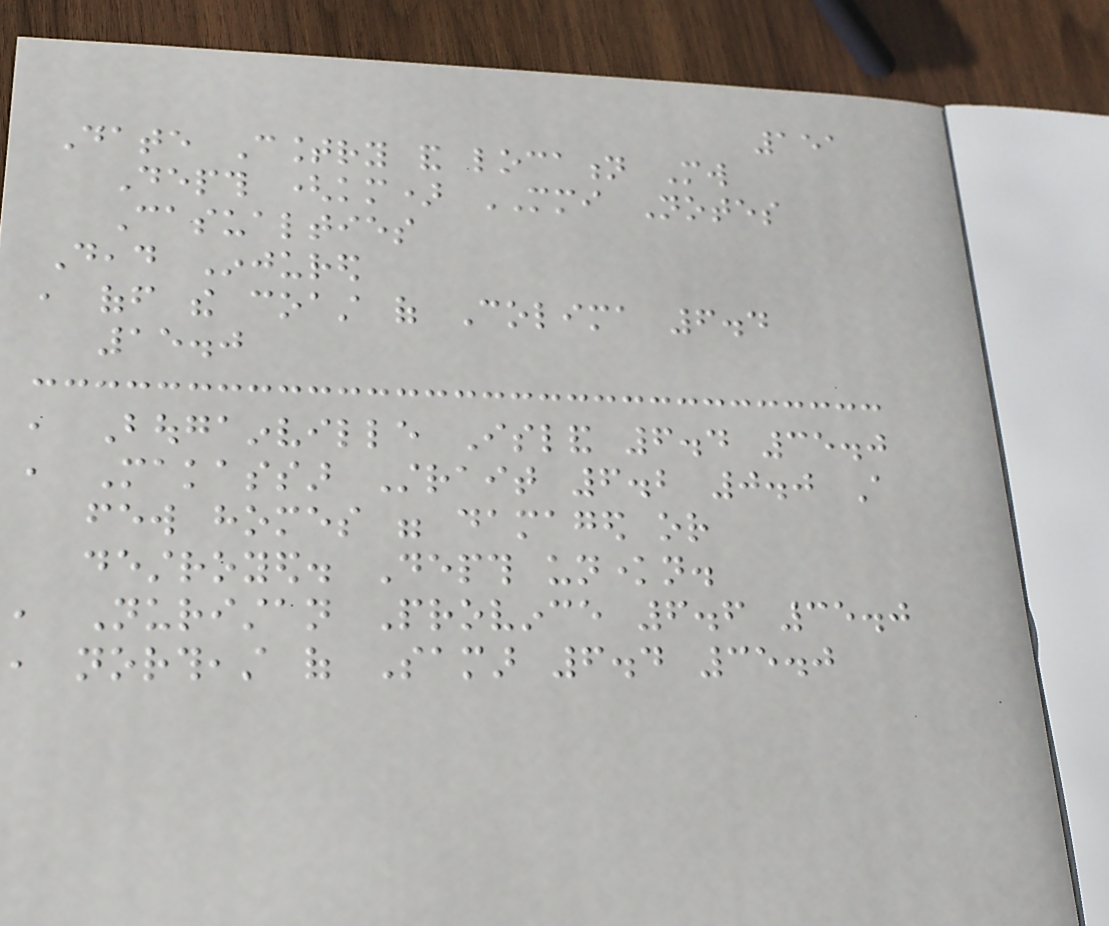151
Date Country and location Mw
Depth (km) MMI Notes
Casualties
Dead Injured
, off the coast of Colima 6.4
15.0
, Bougainville Island 6.4 35.0
, Makassar Strait 6.2 0.0 A
few homes were damaged or
destroyed. Depth unknown.
, Nuristan Province 6.6 35.0
, northeast of Samar 6.4 35.0
